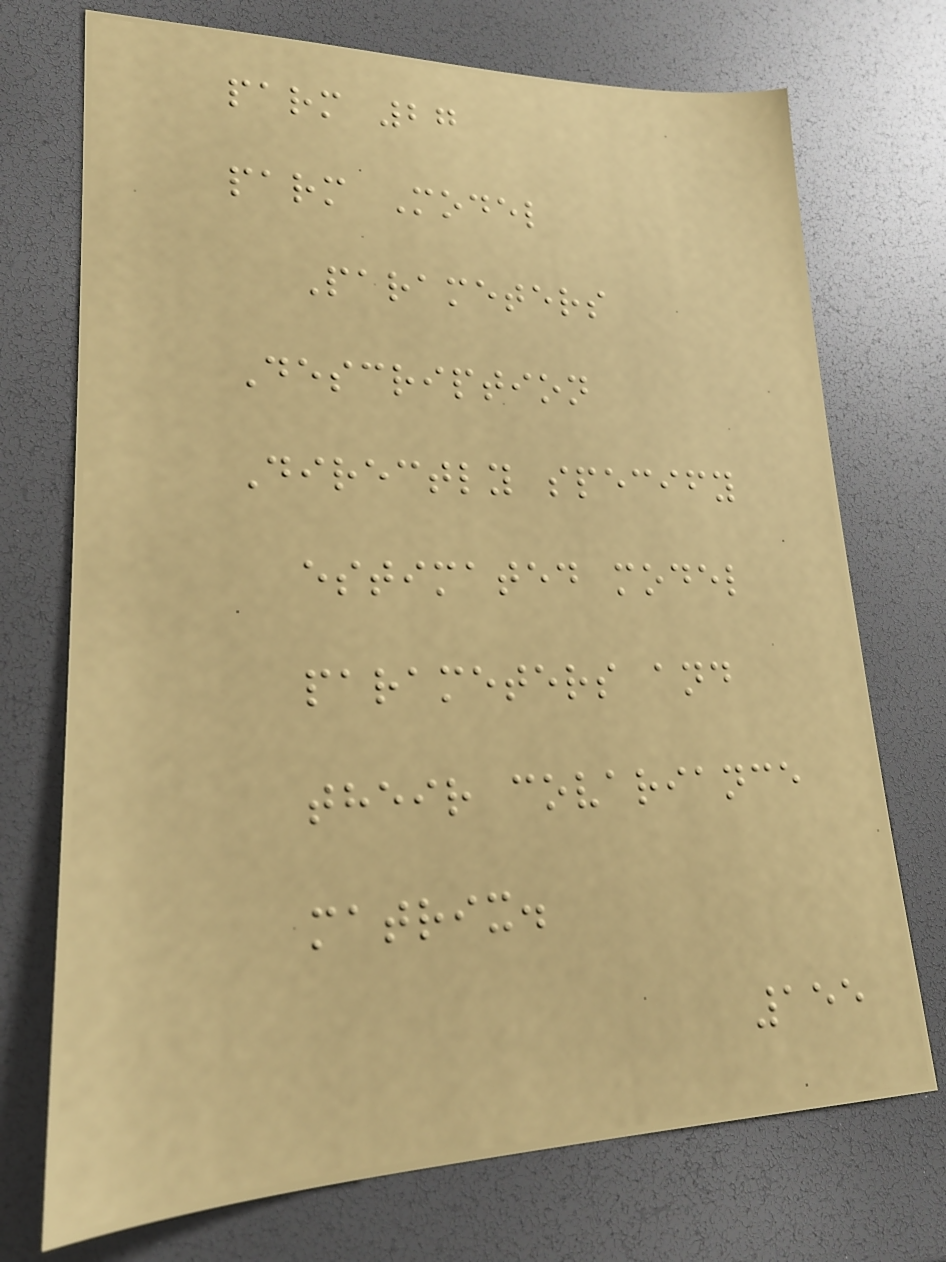parm 27
parm Model
Parameters
Description
Directly specify
estimated model
parameters and
their covariance
matrix.
155
